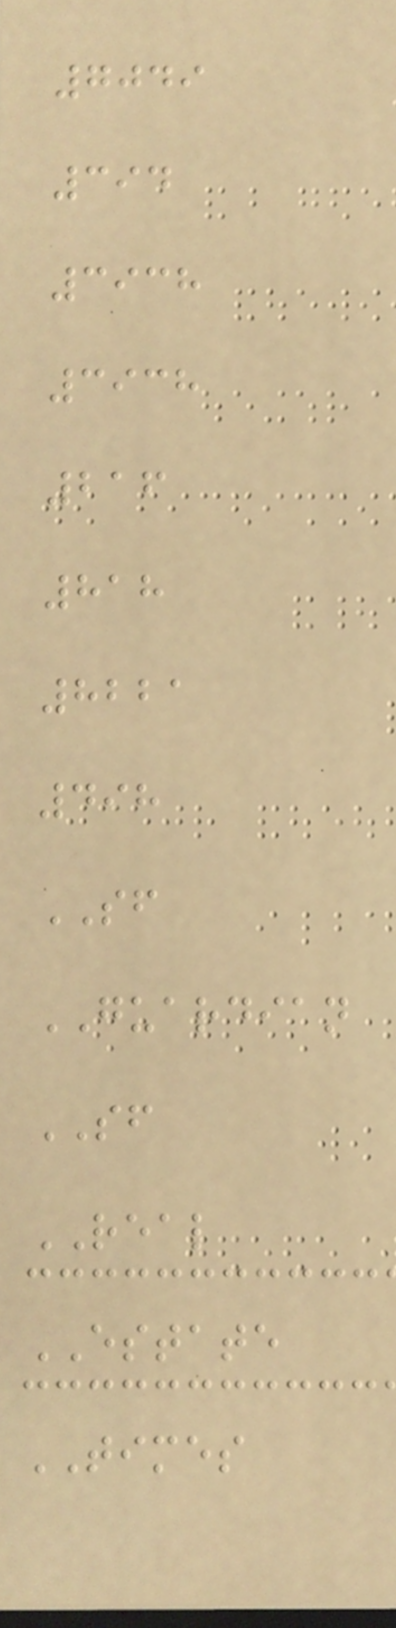7049
394
3938
3938
216
818
8221
498
SF
GUARDIAN
SF
REAL
ESTATE
TIMES
